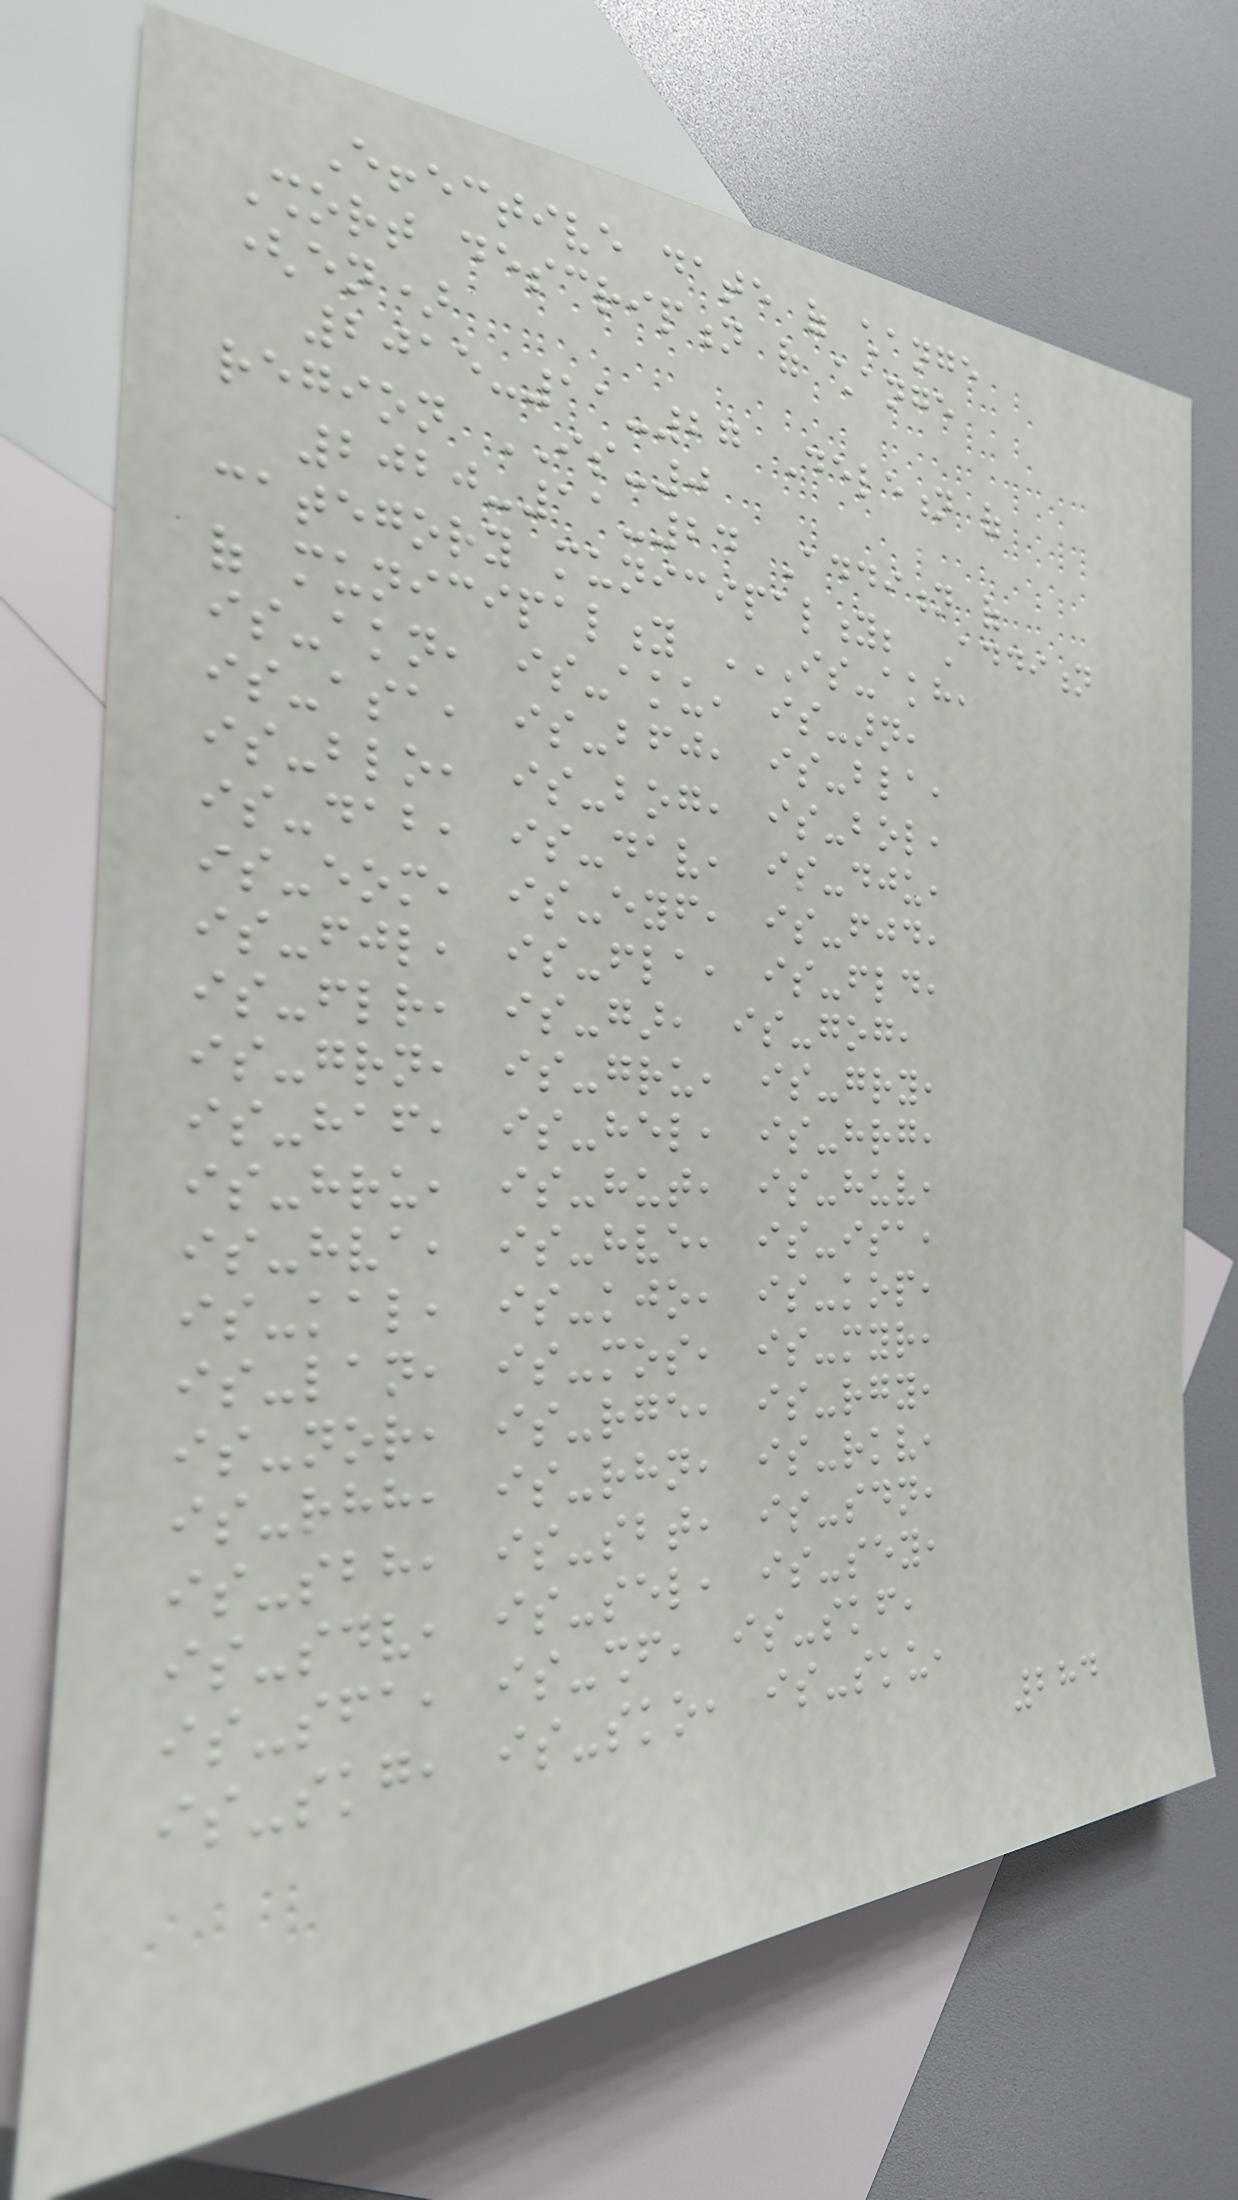Effective date of change
Short description of change
(en)
2015-11-27 Deletion of
region IS-0
2020-11-24 Addition of
category municipality; Addition
of municipality IS-AKH,
IS-AKN, IS-AKU, IS-ARN,
IS-ASA, IS-BFJ, IS-BLA,
IS-BLO, IS-BOG, IS-BOL,
IS-DAB, IS-DAV, IS-DJU,
IS-EOM, IS-EYF, IS-FJD,
IS-FJL, IS-FLA, IS-FLD,
IS-FLR, IS-GAR, IS-GOG,
IS-GRN, IS-GRU, IS-GRY,
IS-HAF, IS-HEL, IS-HRG,
IS-HRU, IS-HUT, IS-HUV,
IS-HVA, IS-HVE, IS-ISA,
IS-KAL, IS-KJO, IS-KOP,
IS-LAN, IS-MOS, IS-MYR,
IS-NOR, IS-RGE, IS-RGY,
IS-RHH, IS-RHN, IS-RKV,
IS-SBH, IS-SBT, IS-SDN,
IS-SDV, IS-SEL, IS-SEY,
IS-SFA, IS-SHF, IS-SKF,
IS-SKG, IS-SKO, IS-SKU,
284
